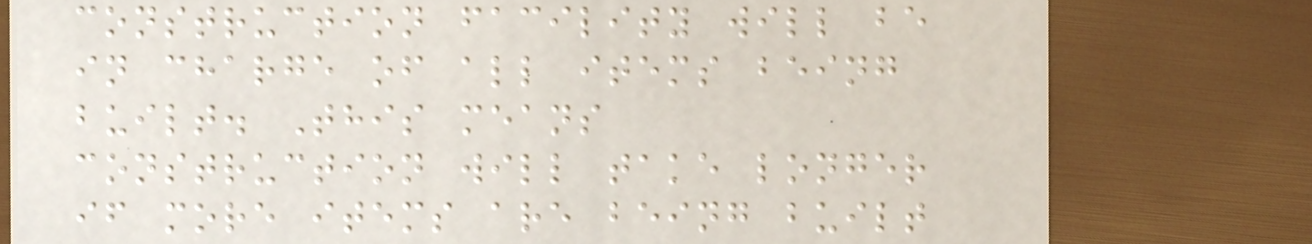construction facility will be
in charge of all items being
built. This means
construction will take longer
if more items are being built
